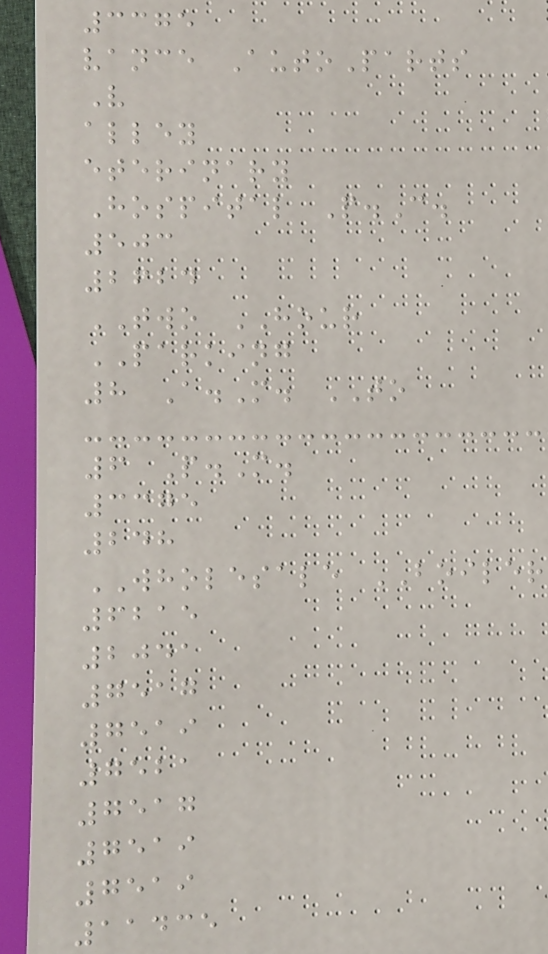3375
vance AutoParts
V
alley
eterinary
Hospital P.C.
503
2624
TWO HOUR
PARKING
8 A.M. TO
6 P.M.
3375
248
WHOLESALE BOILER
6215
2041
7517
7519
7521
7517
7519
7519
11435
